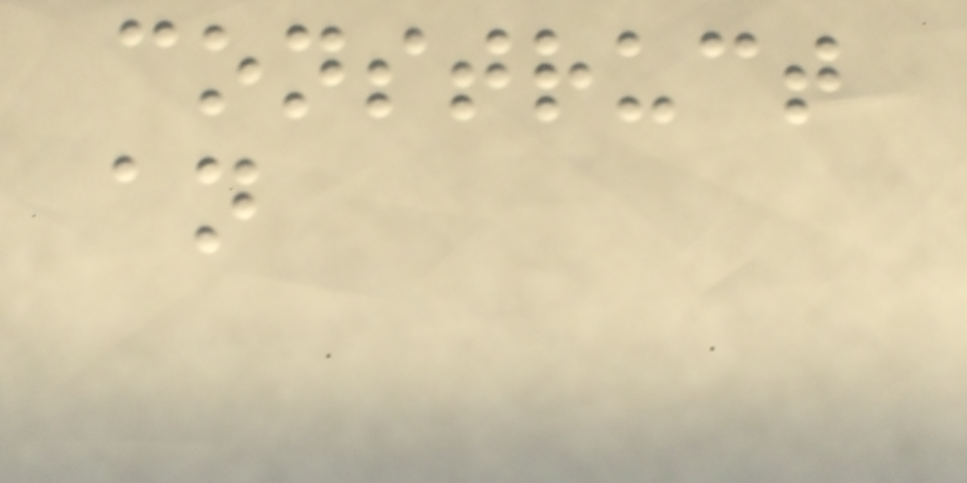construct
an
